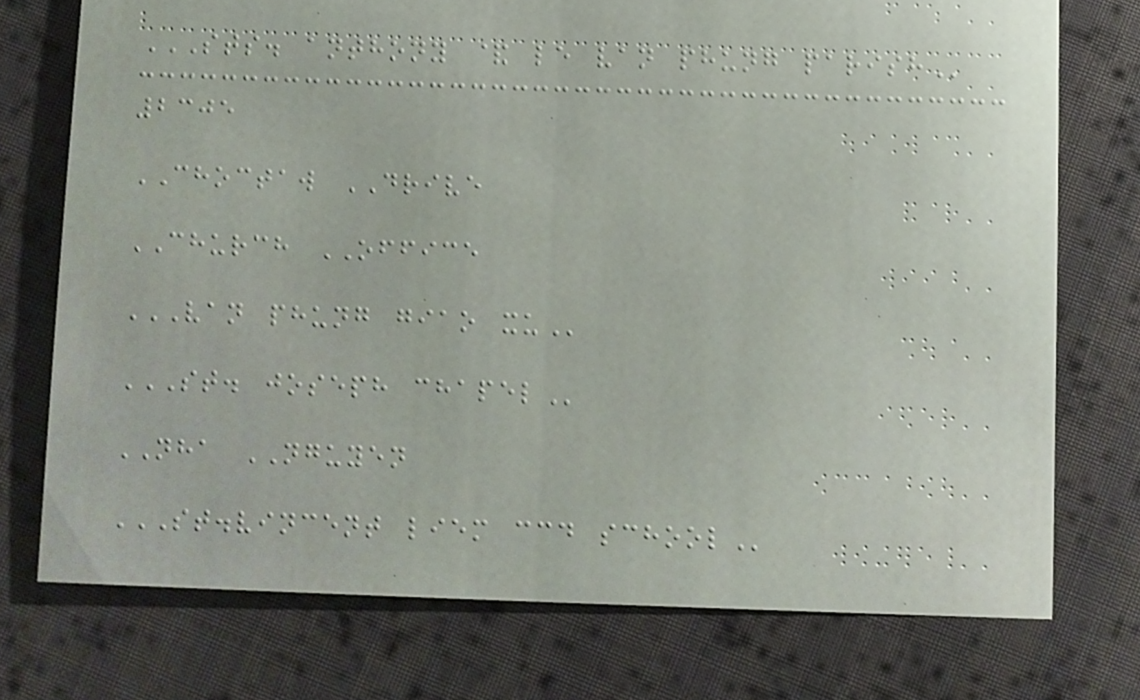STS. ANTHONY & LE VAN PHUNG PARISH
2305
CHOCTAW DRIVE
CHURCH OFFICE
VAN PHUNG GIAO XU
ST. JOSEPH CHAPEL
NHA NGUYEN
ST.VINCENT LIEM CCD SCHOOL
